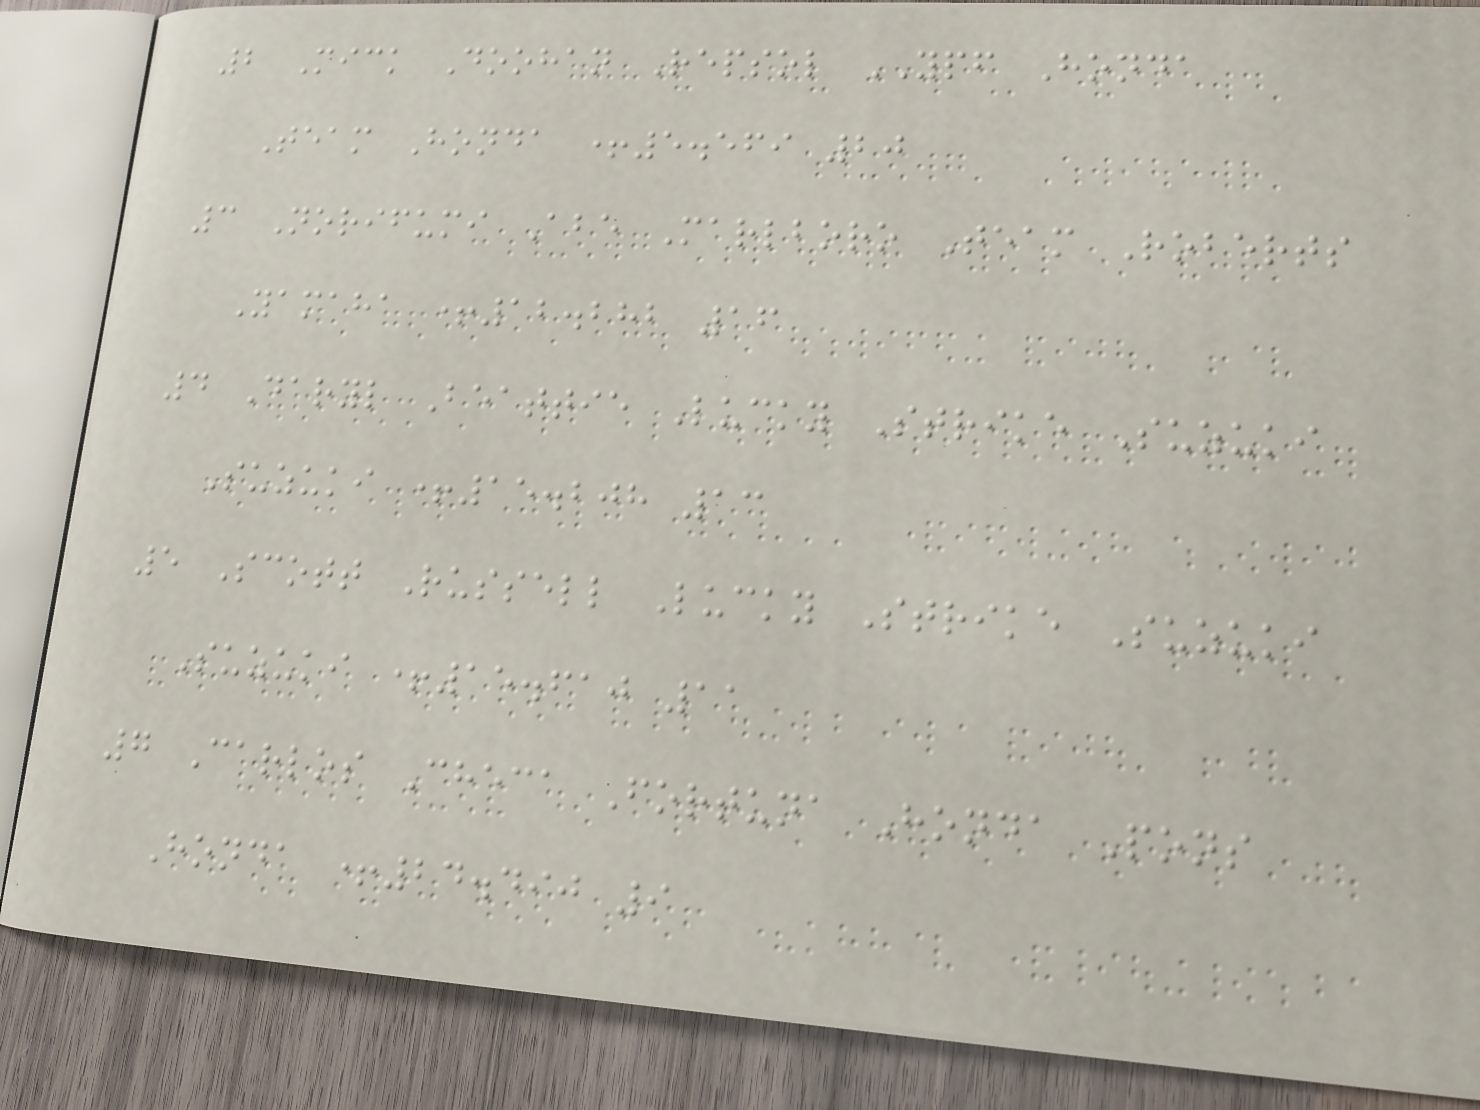2 Mick Doohan Repsol YPF Honda
Team Honda +5.569 20
3 Norifumi Abe Marlboro Team Roberts
Yamaha +12.282 16
4 Daryl Beattie Lucky Strike Suzuki
Suzuki +15.208 13
5 Scott Russell Lucky Strike Suzuki
Suzuki +15.610 11
7 Carlos Checa Fortuna Honda Pons
Honda +24.490 9
